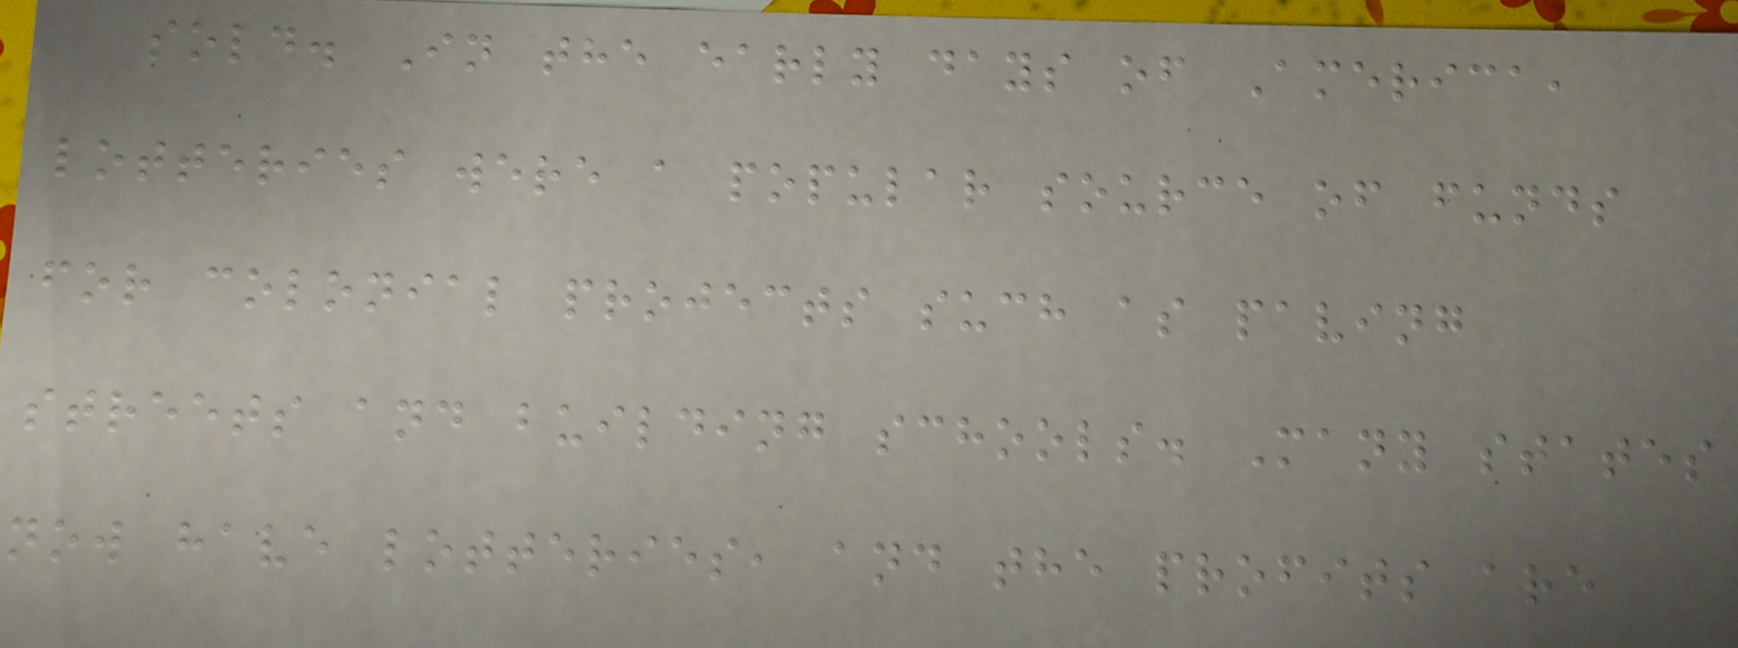sold. In the early days of America,
lotteries were a popular source of funds
for colonial projects such as paving
streets and building schools. Many states
now have lotteries, and the profits are
